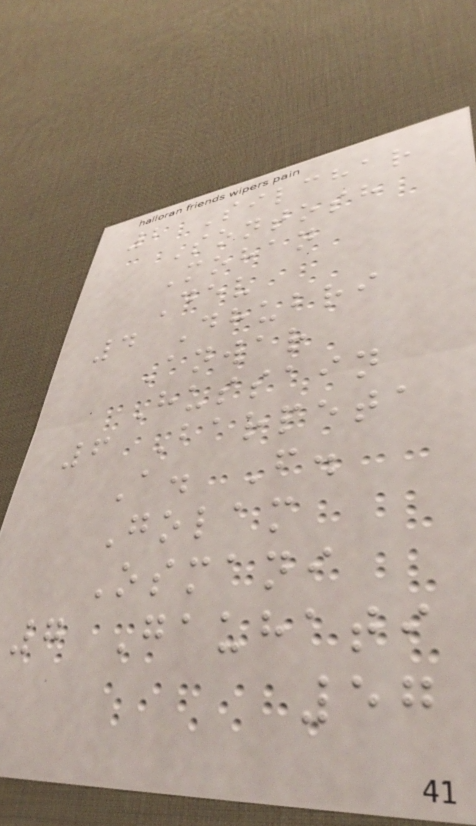2 Silchar
Sontosh
Mohan
Dev
4 Dhubri
Anwar
Hussain
6 Barpeta
A. F.
Golam
Osmani
7 Gauhati
57
